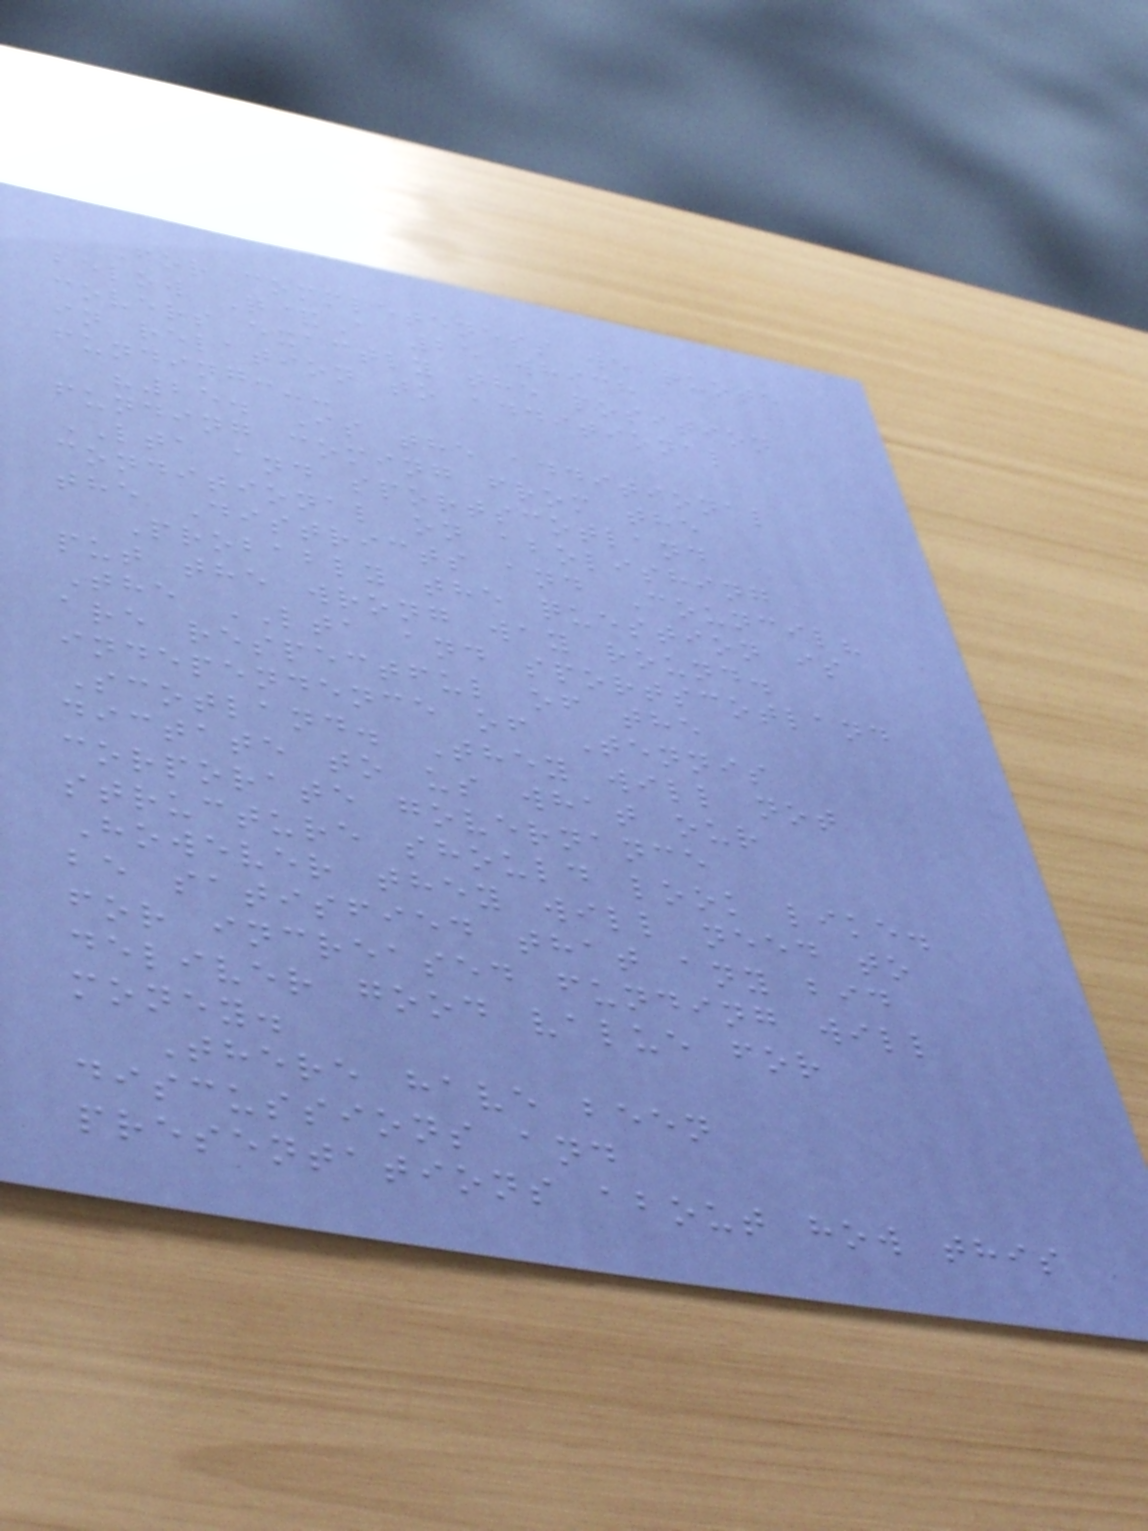For completeness we quote
below Q&A 25 which
covers exactly the position
in relation to additional
funding:--
"25. Is the additional
funding coming from the
LTA and sportscotland
conditional on abolishing
the Districts and Council?
Probably the question is
put the wrong way round.
The LTA and sportscotland
are respectful of the
independence of Tennis
Scotland. They will not
dictate to us what our
corporate governance
structure should look like.
However they will need to
be satisfied that any bid
for increased funding will
deliver good value for
money.
There have been
discussions and
presentations about how this
